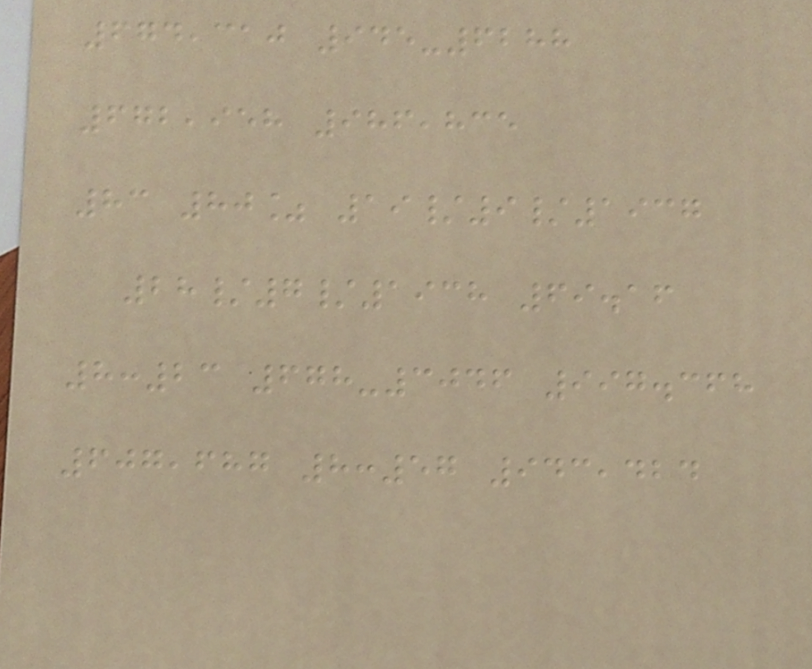674,310 945-6288
672,958 986,835
83 80% 19/9/1937
28/7/1938 69.16
8:23 678-3046 997.368
607,687 8:57 943,424
